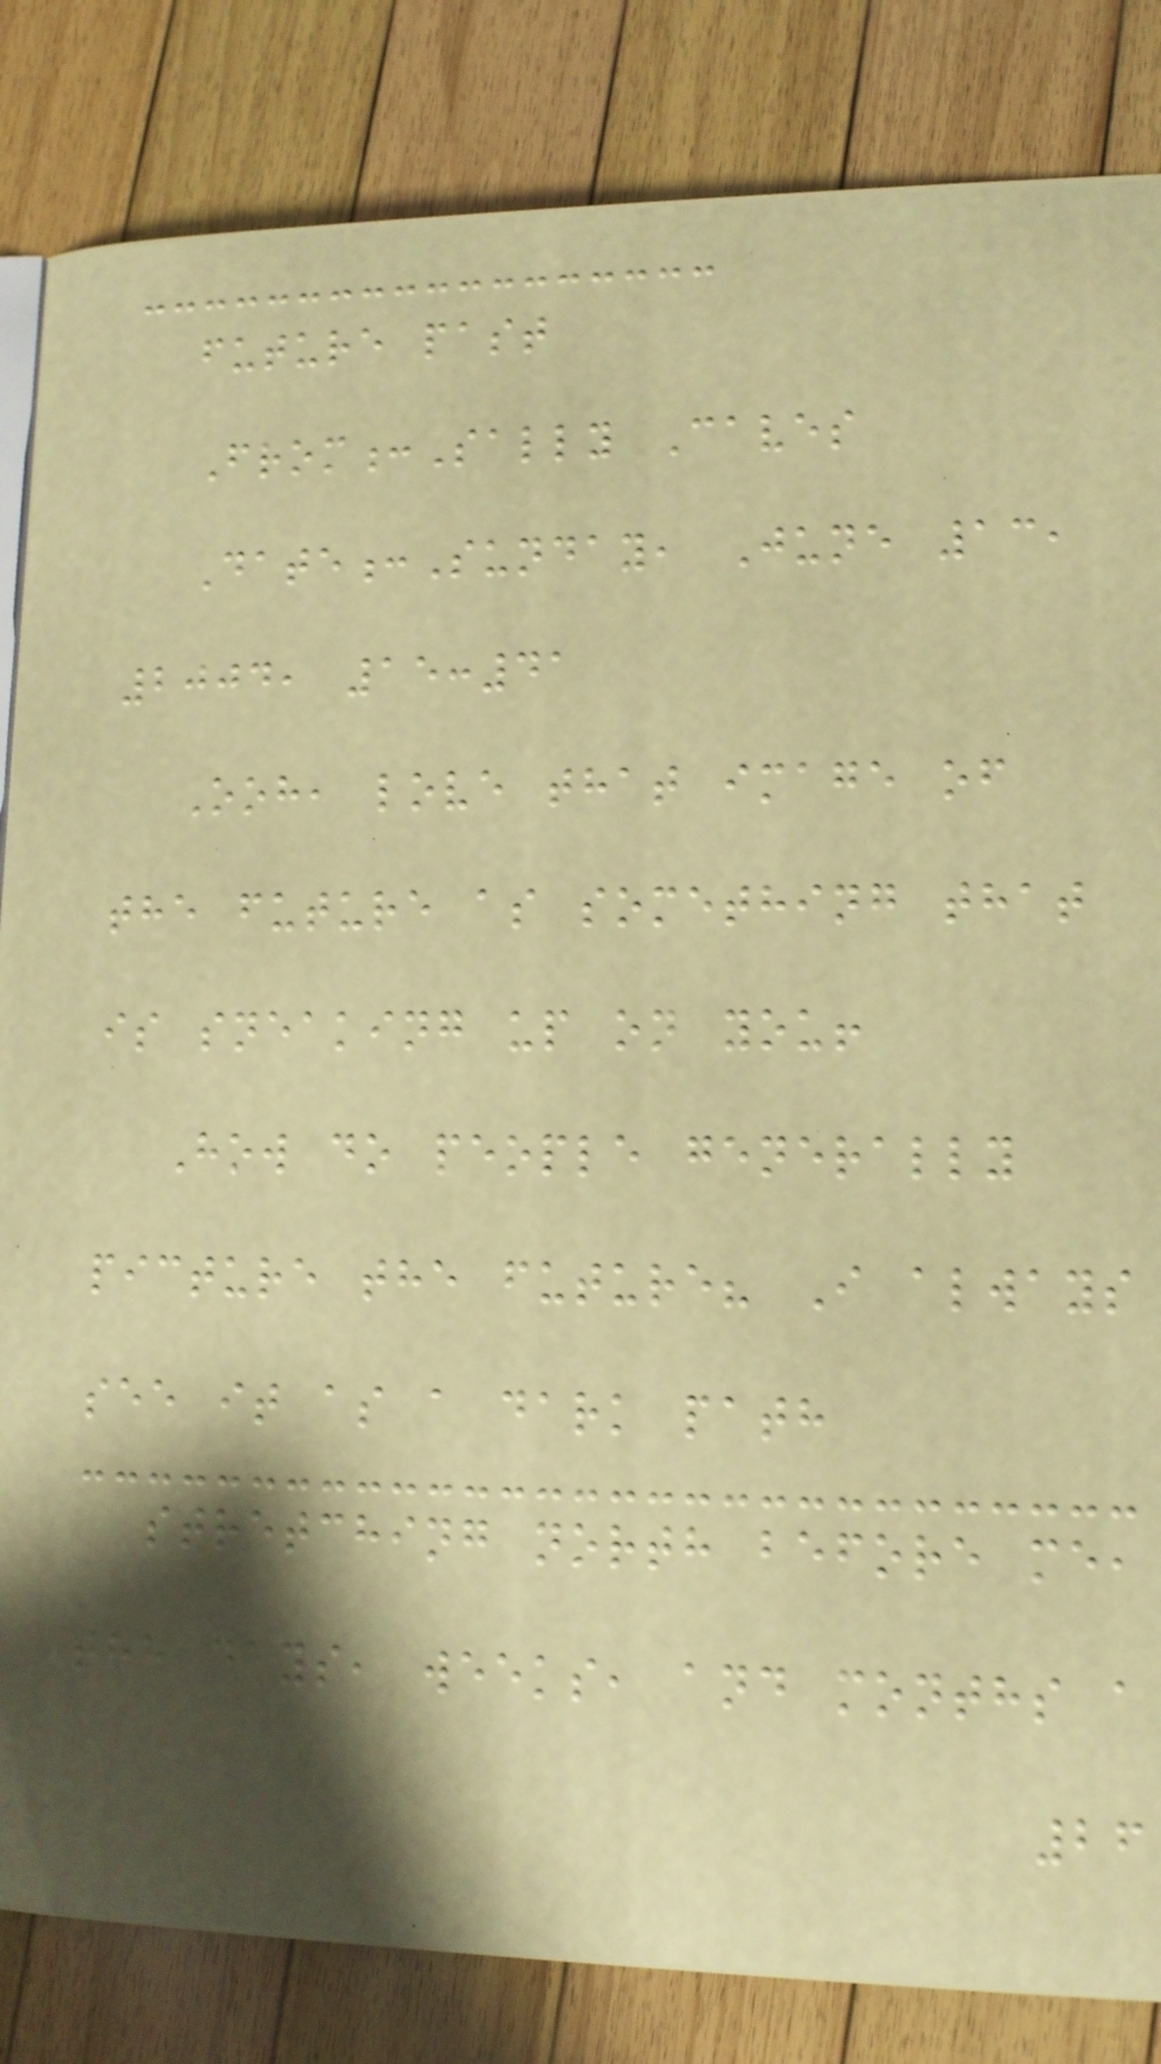future past
From:Sally Caves
Date:Sunday, June 13,
2004, 15:41
Ooh, love that image of
the future as something that
is sneaking up on you!
How do people generally
picture the future? I always
see it as a dark path
stretching north before me,
the days, weeks, and months a
26
